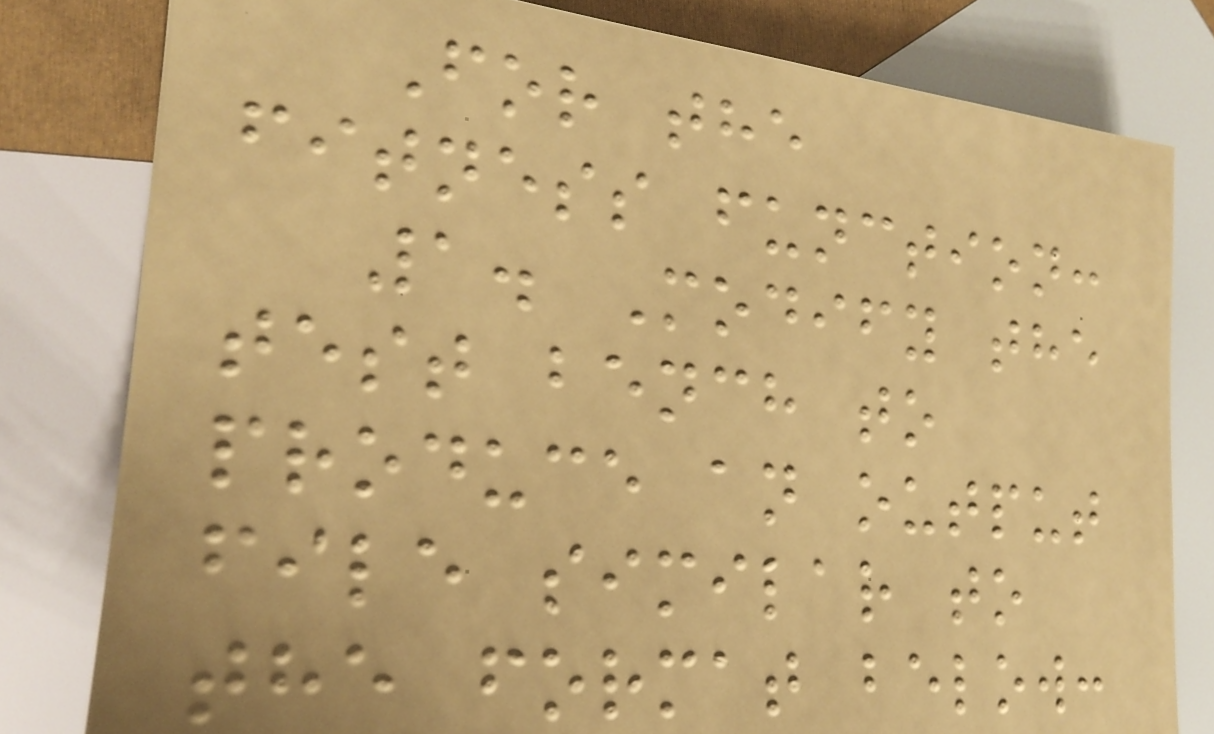For the
fitness function:
1. Modify the
test bench to
produce an output
file similar to
the format below:
